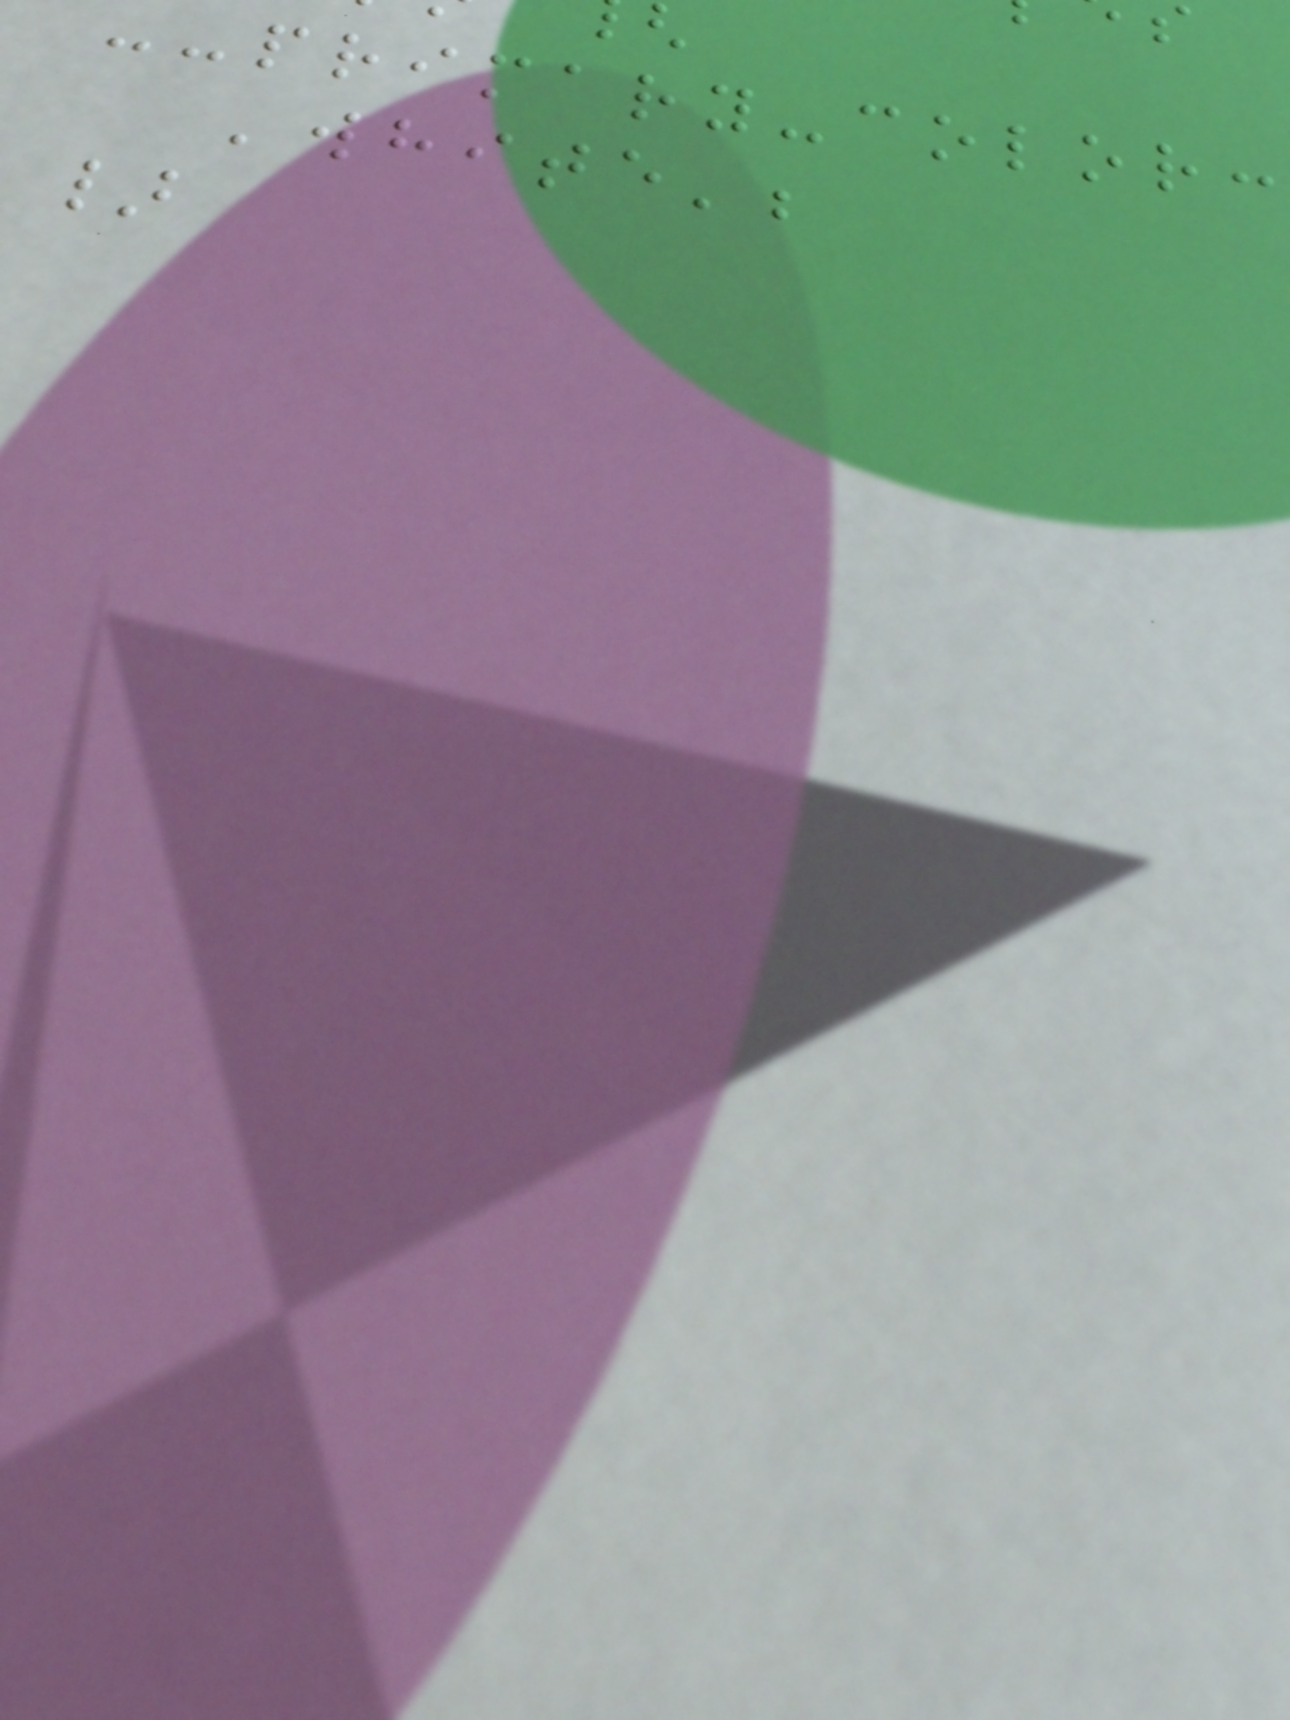-primary-color:
'white';
}
